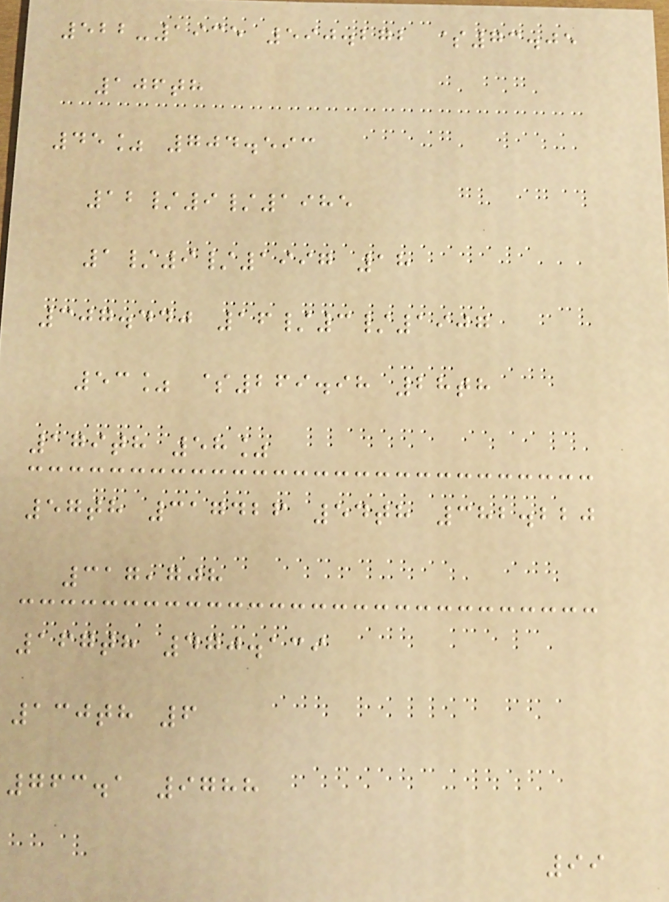522-1935 590.272 $73.05
106th
45% 704.593
12/9/1985
1/9/1997 18
307.440 16/3/1907
53% $269.98 28th
179th 58%
57th 317426 54th 382.220
317,708
167th 470.139
130th 6
763.1 9788
99
